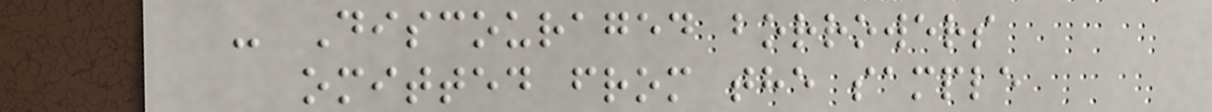- Discouraged borrowers
omitted from the sample
